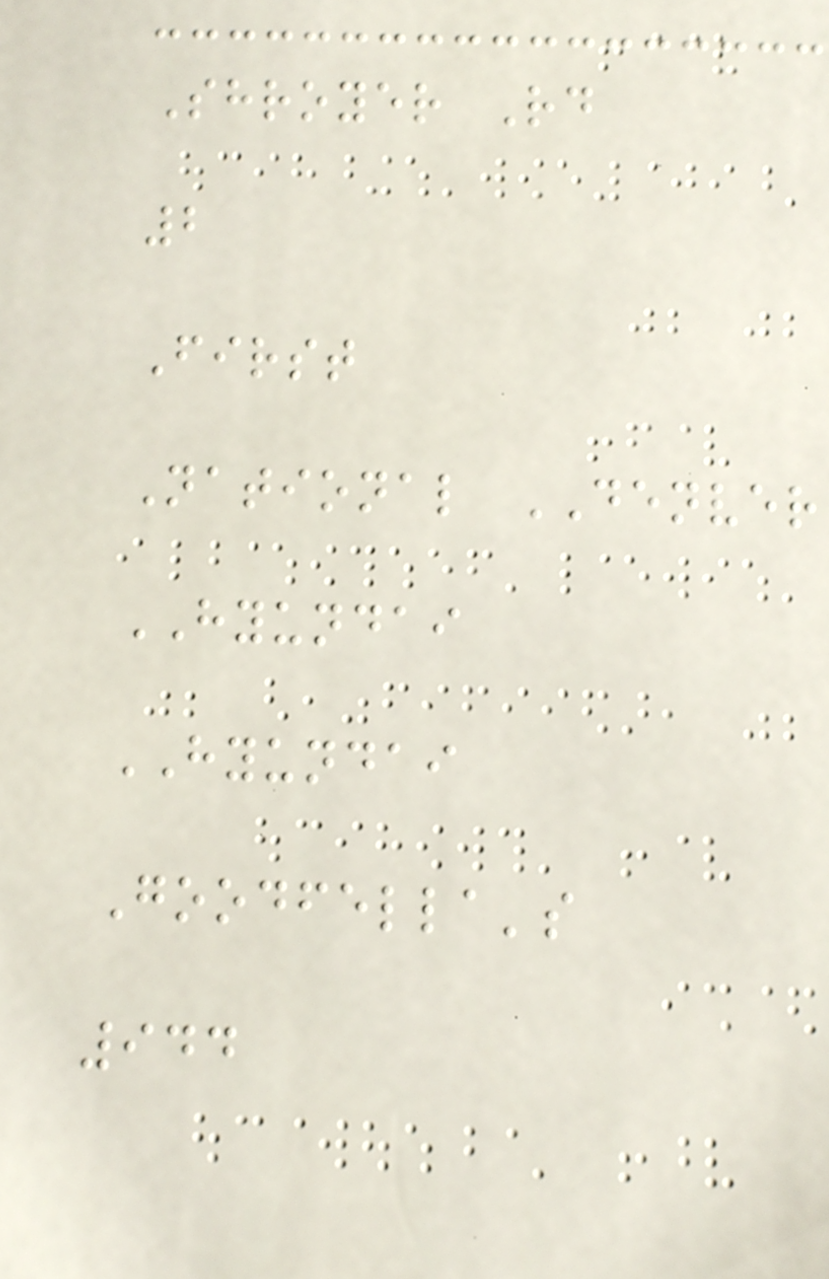Shroyer Rd
2
First
National DENVER
HYUNDAI
HYUNDAI
Goodfella's
944
